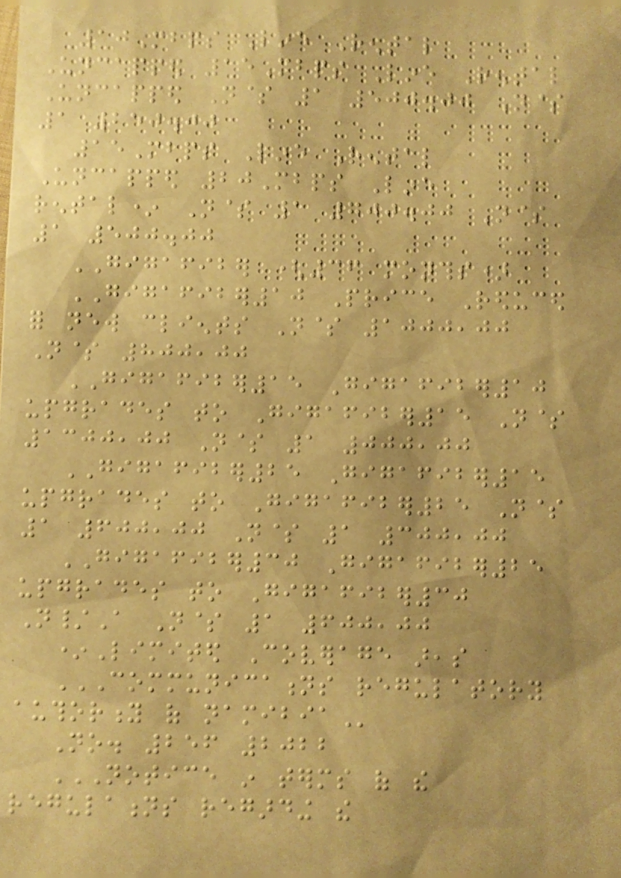10Mbps Line Rental
Uncapped 15Mbps Line Rental
Uncapped N$ 1 500.00 N$
1 250.00
15Mbps Line Rental
Uncapped 20Mbps Line
rental* N$ 1 700.00 N$
1 500.00
GIGAFIBER (36 months)
GIGAFIBER10 Price Reduced
for new clients N$ 1000,00
N$ 800,00
GIGAFIBER15 Gigafiber10
upgrades to Gigafiber15 N$
1300,00 N$ 1 000,00
GIGAFIBER25 Gigafiber15
upgrades to Gigafiber25 N$
1 600,00 N$ 1 300,00
GIGAFIBER30 Gigafiber25
upgrades to Gigafiber30
N/A N$ 1 600,00
*Limited Coverage areas
COMMUNICATIONS REGULATORY
AUTHORITY OF NAMIBIA
No. 256 2022
NOTICE IN TERMS OF THE
REGULATIONS REGARDING THE
